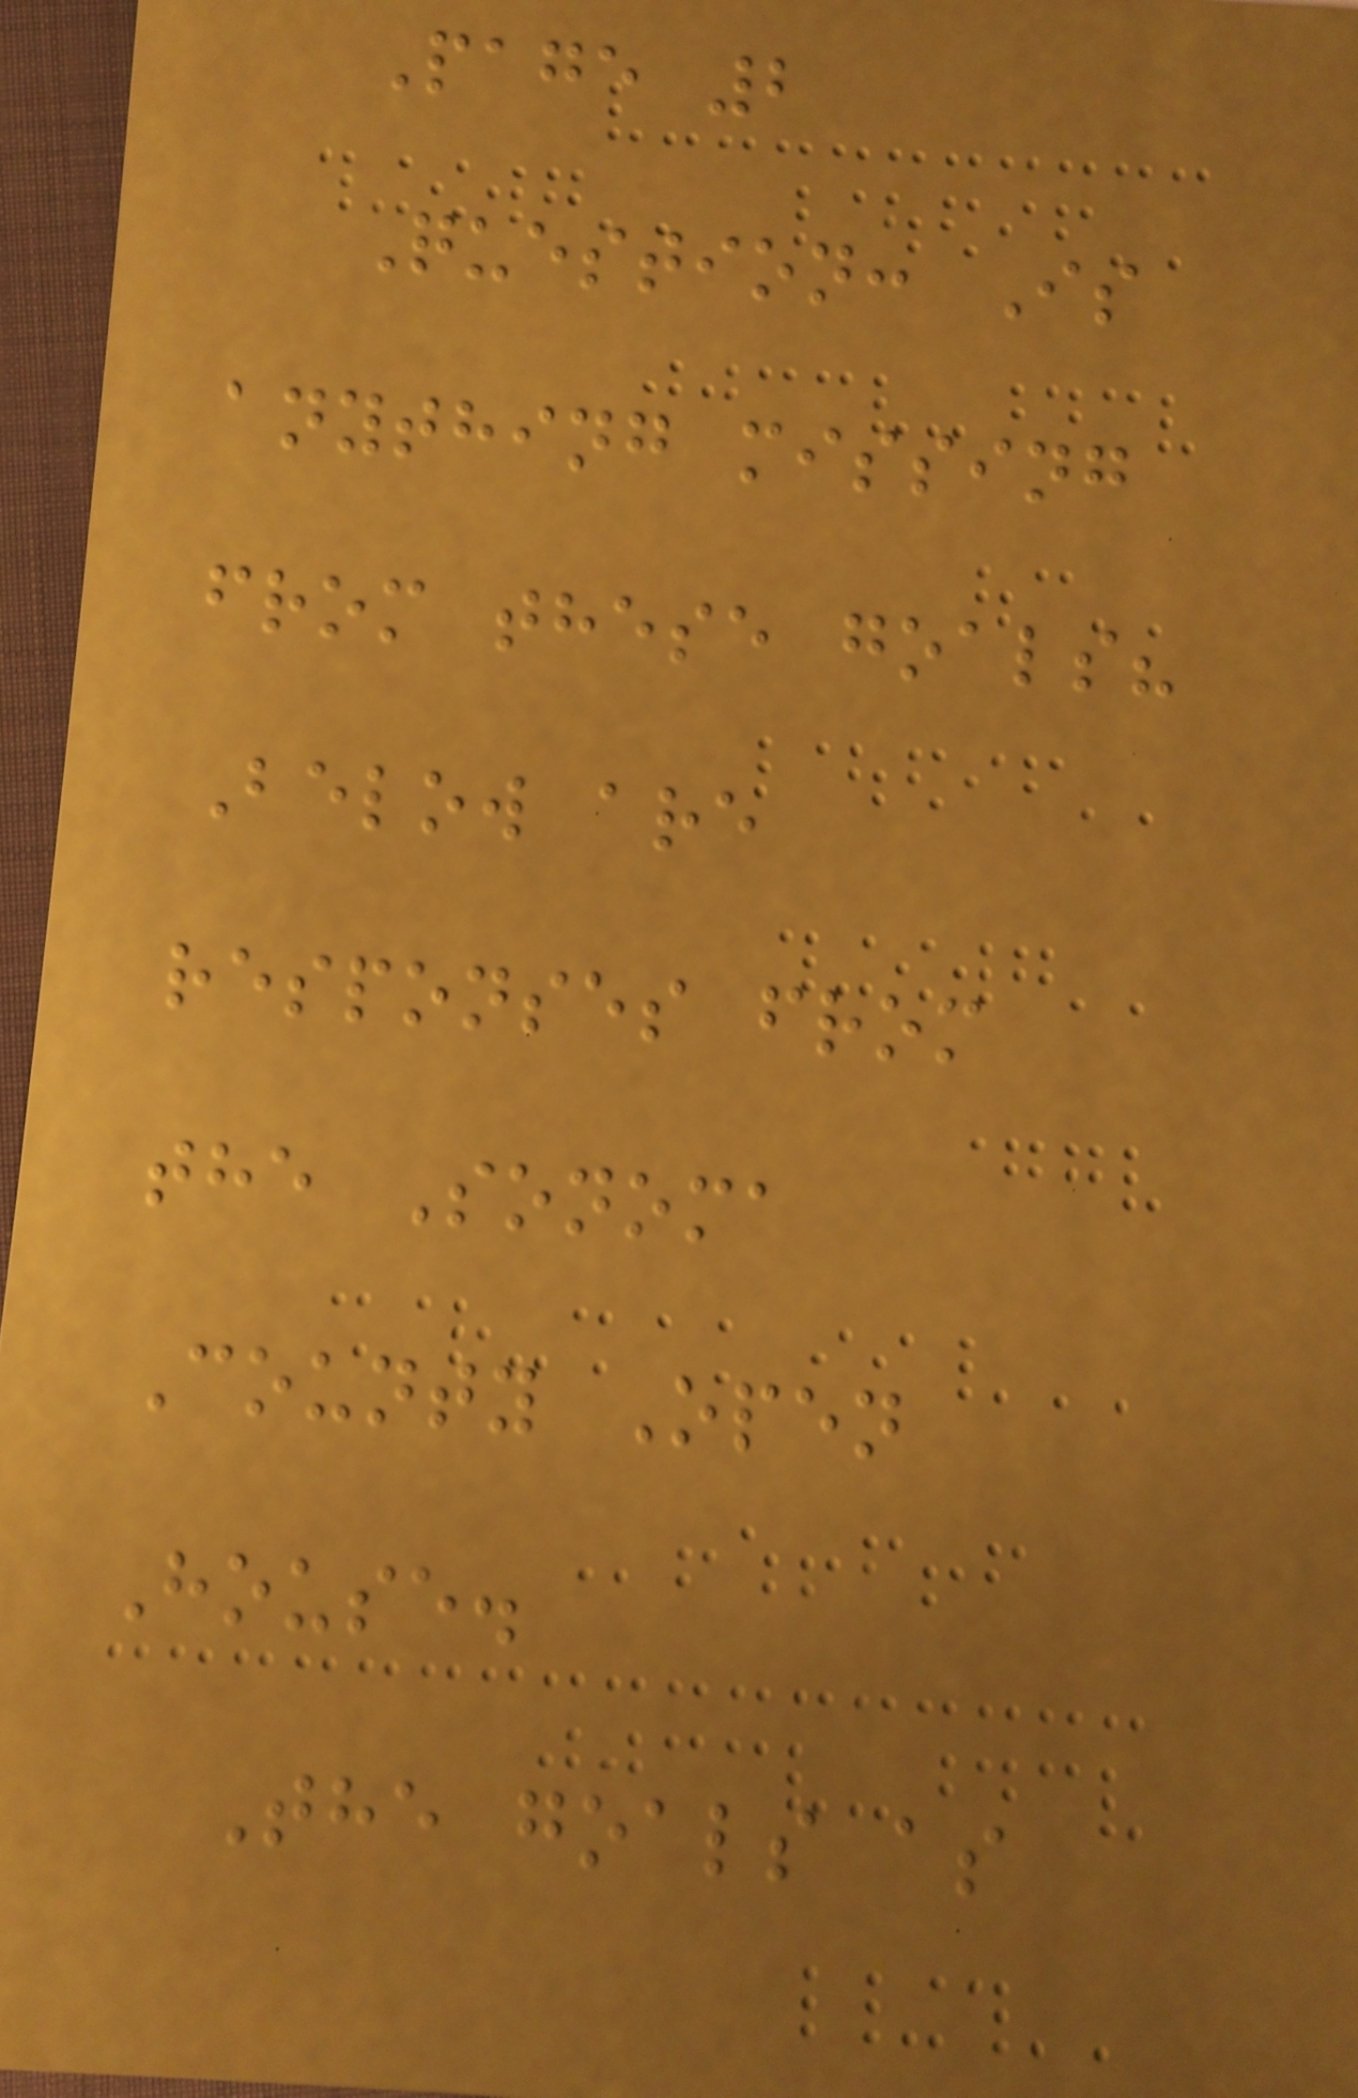Page 2
Question: Is
anything missing
from these goals?
Below are
responses from
the Sonoma
County Open
House.
The goals as
